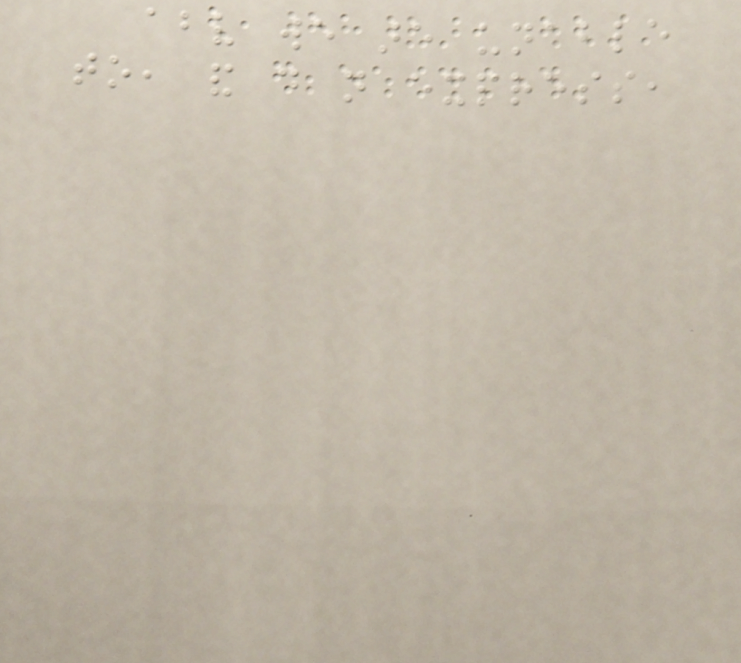above we are unable
to, and do not express,
